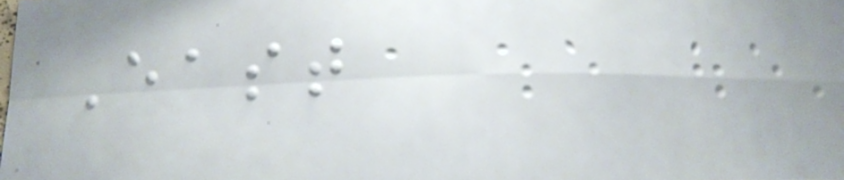East
